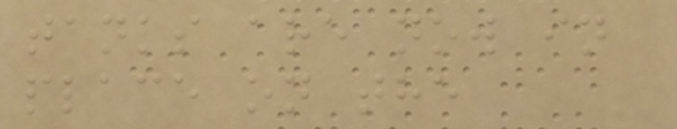tanks are now in
place on the
